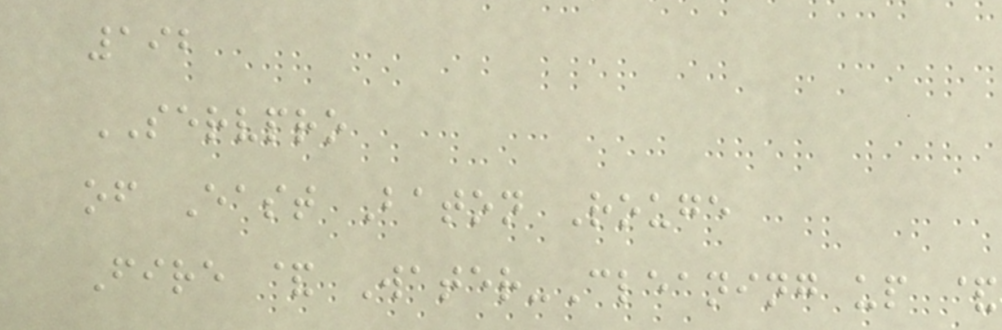192
SERVPRO
of East Baton Rouge
Fire & Water-Cleaning up &
